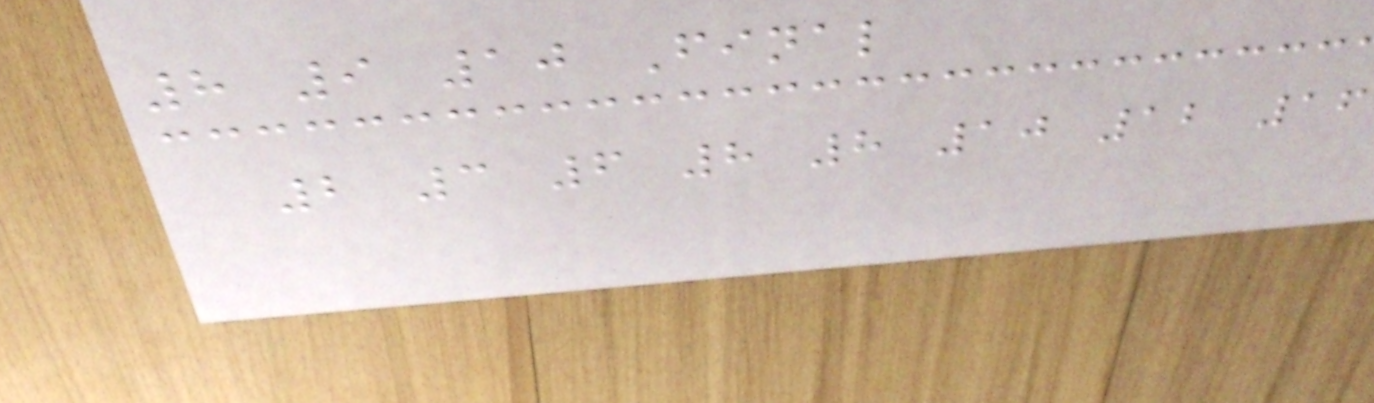8 9 10 Final
2 3 6 8 8 10 12 16
